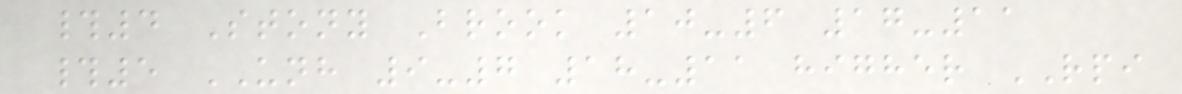#4 Stony Brook 10-6 17-11
#5 UNH 9-7 18-11 higher RPI
